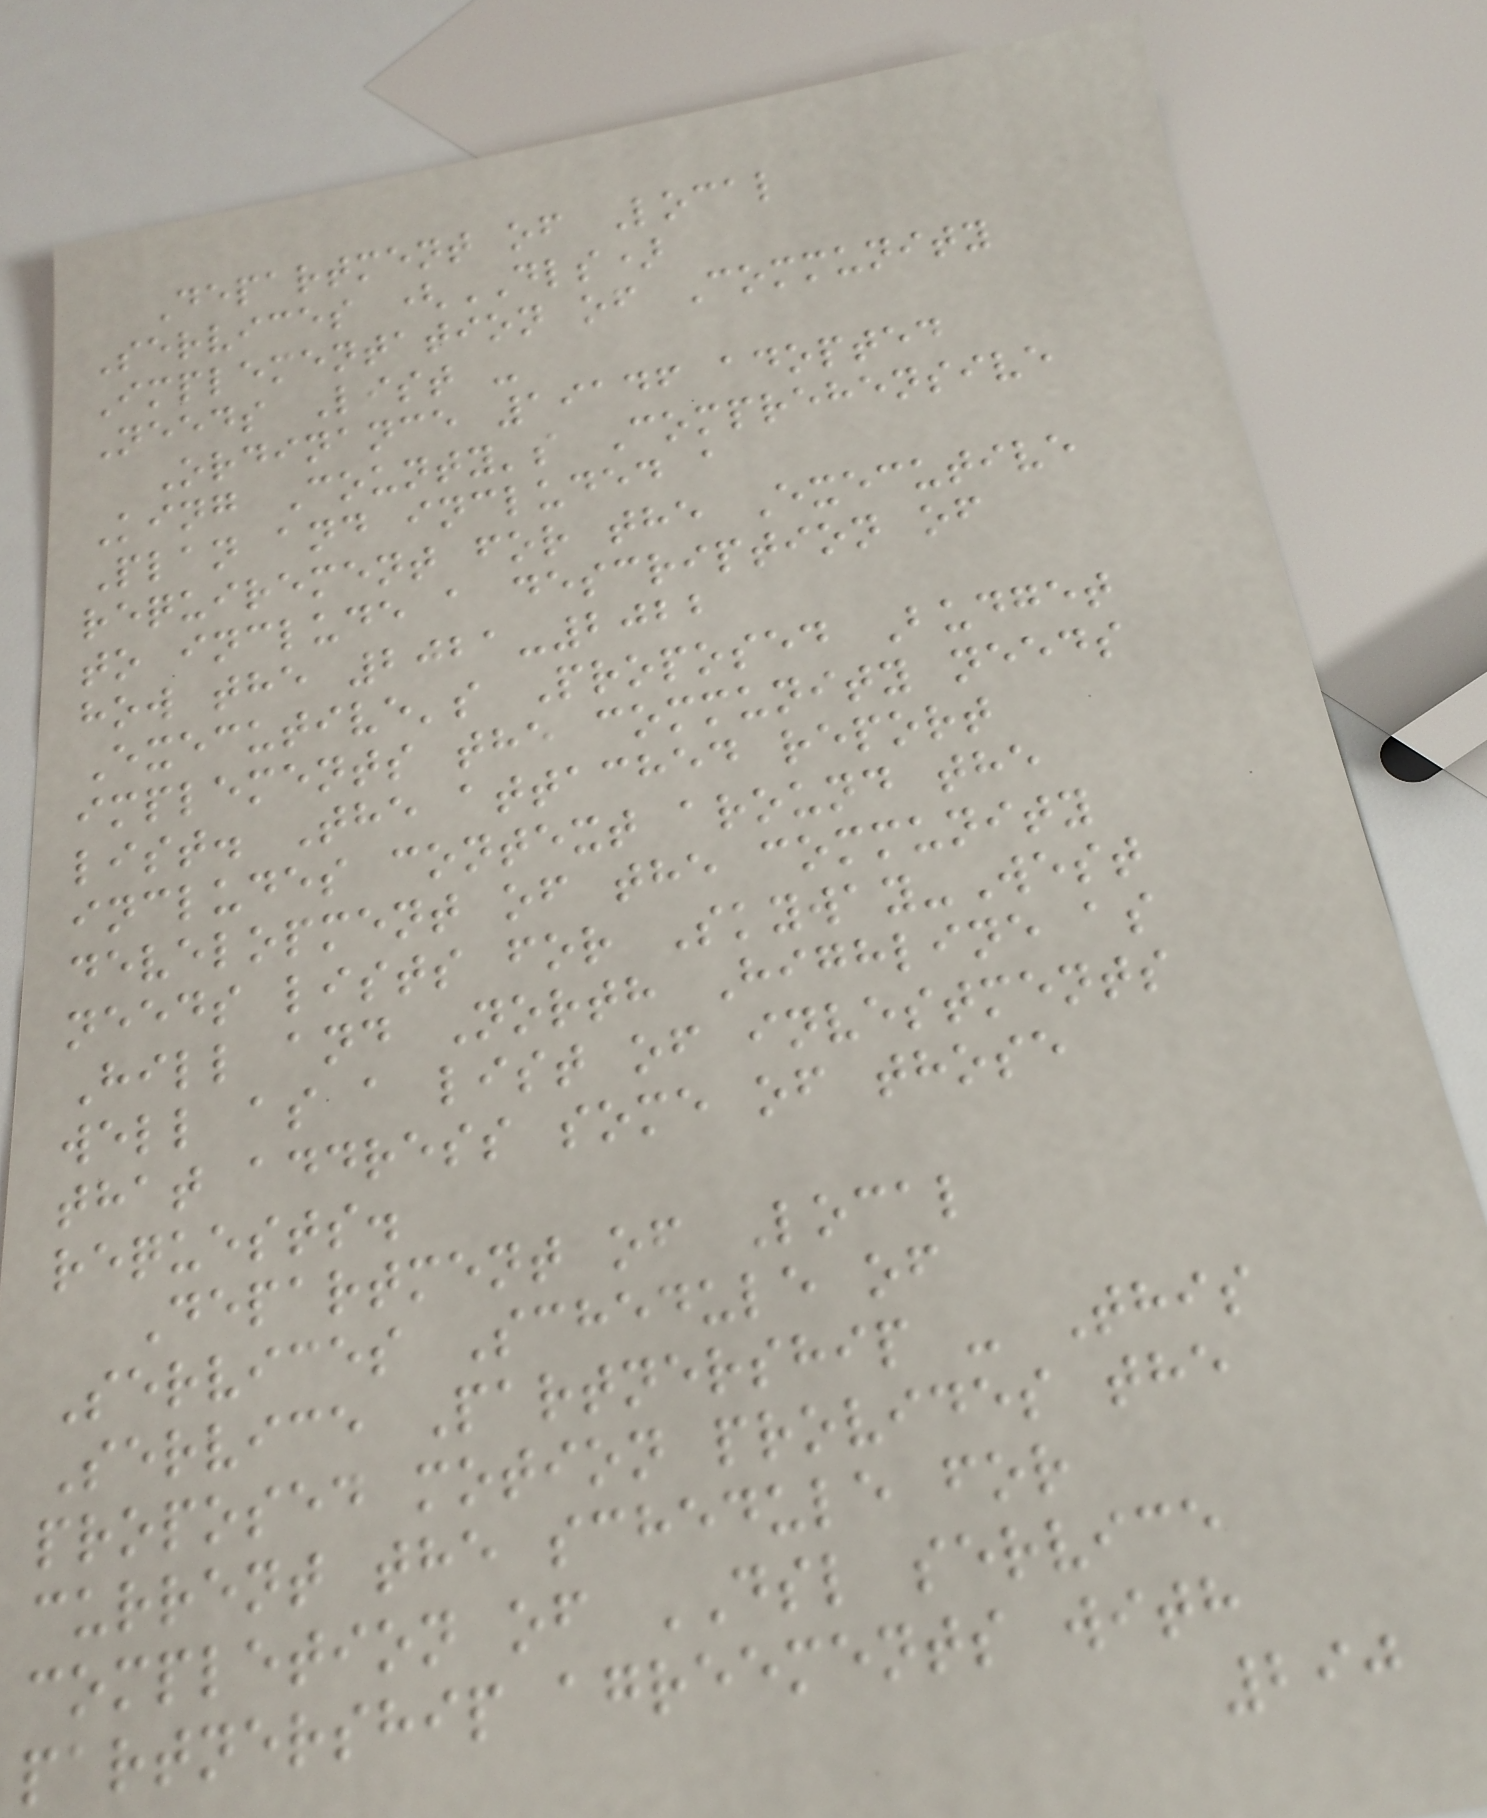Department of Local
Services (DLS)
Implementation of Community
Needs List -
Ordinance 19146 adopted
King County's Comprehensive
Plan and included a
requirement for the Executive
to include a description of
how the 2021-2022
Executive's Proposed Budget
implements the community needs
list. The attached report
includes context around the
development of the community
needs lists for Skyway-West
Hill and North Highline as
well as a list of investments
that address some of those
requests.
Department of Local
Services Schedule of
Service Partnership - This
proposed motion provides the
current the schedule for
completion of DSL service
partnership agreements with
290
